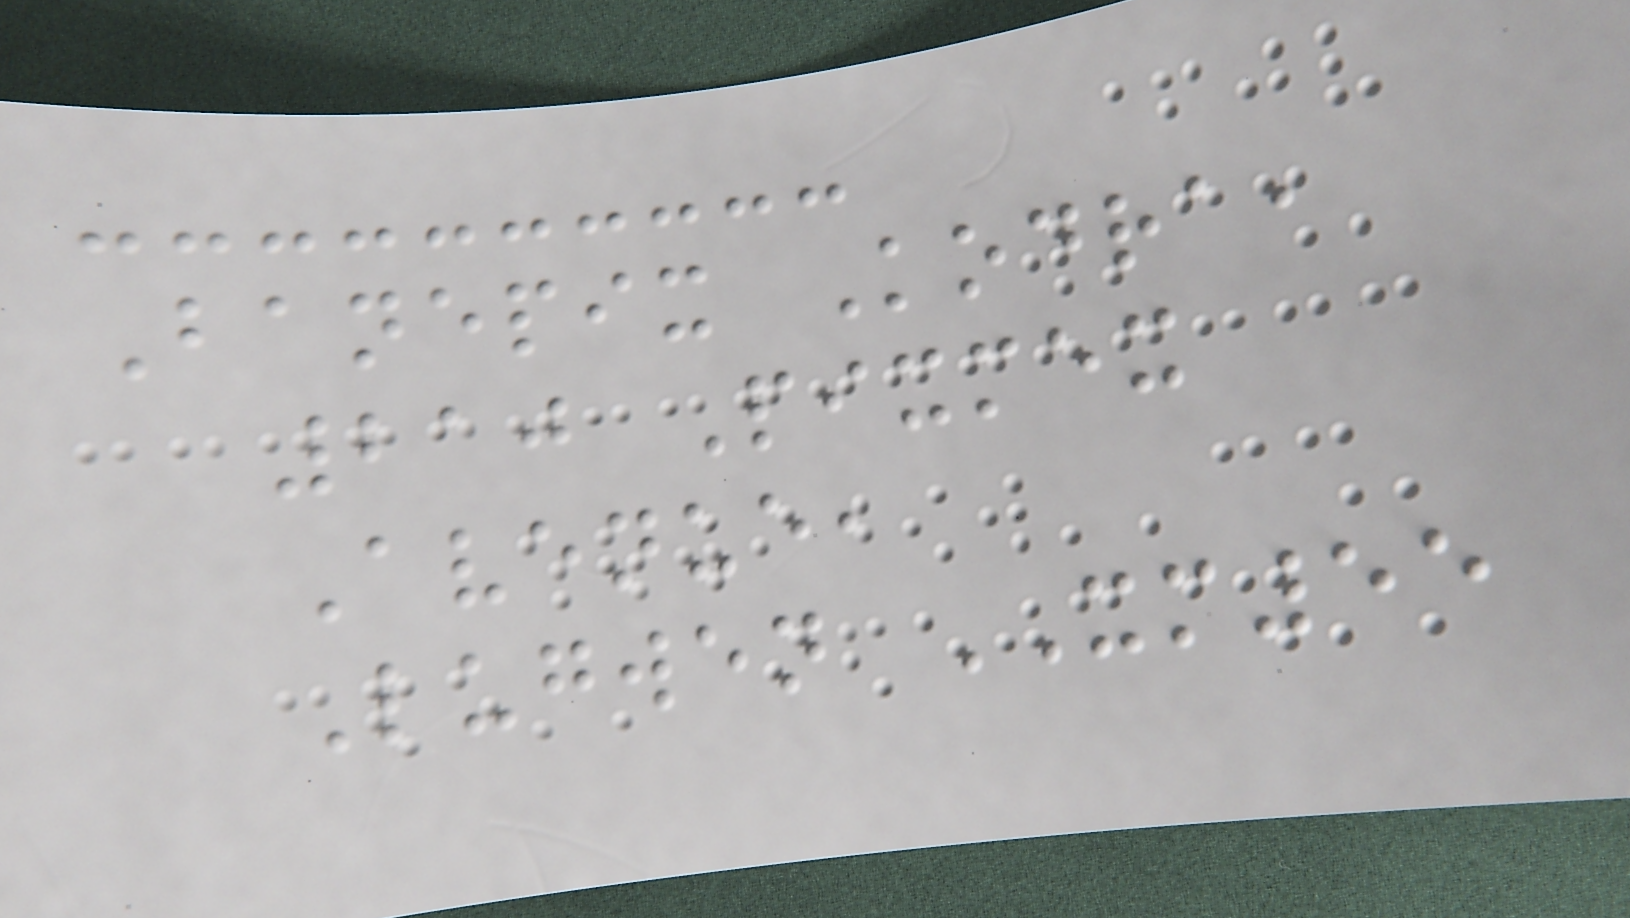Banepix Kodra,
210 Pixmex
Avenue,
Lugwen XM55
